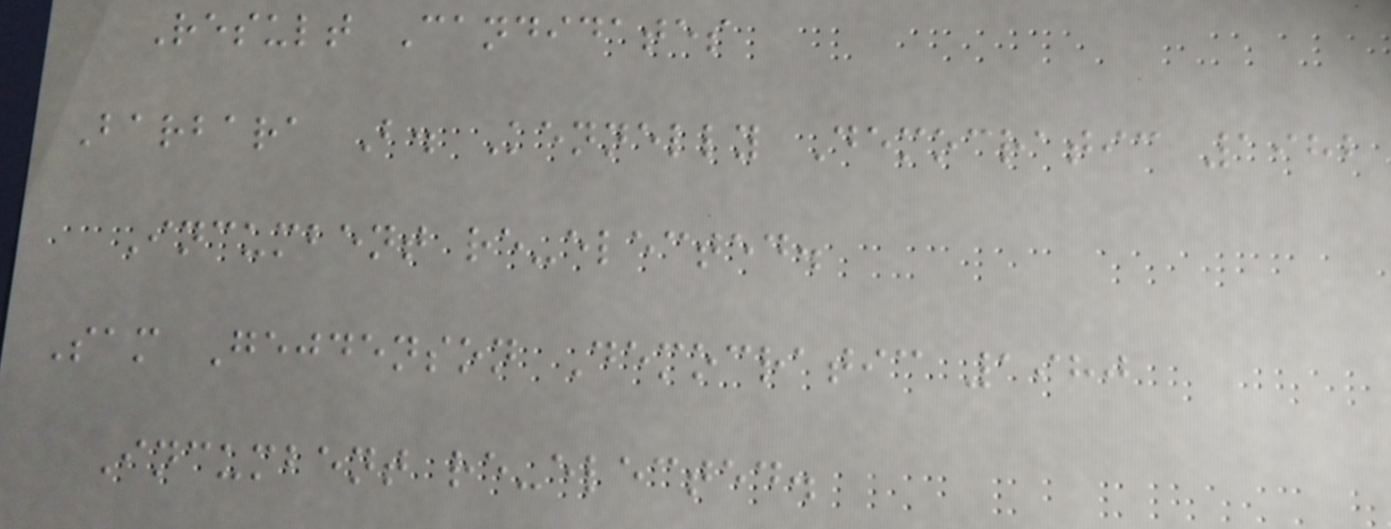Result Candidates
Barbara B. Kennelly Democratic 1982
Incumbent re-elected.
Sam Gejdenson Democratic 1980
Incumbent re-elected.
